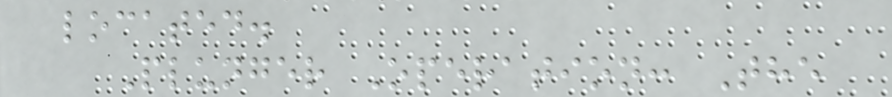located.
Plunger Operation: The
